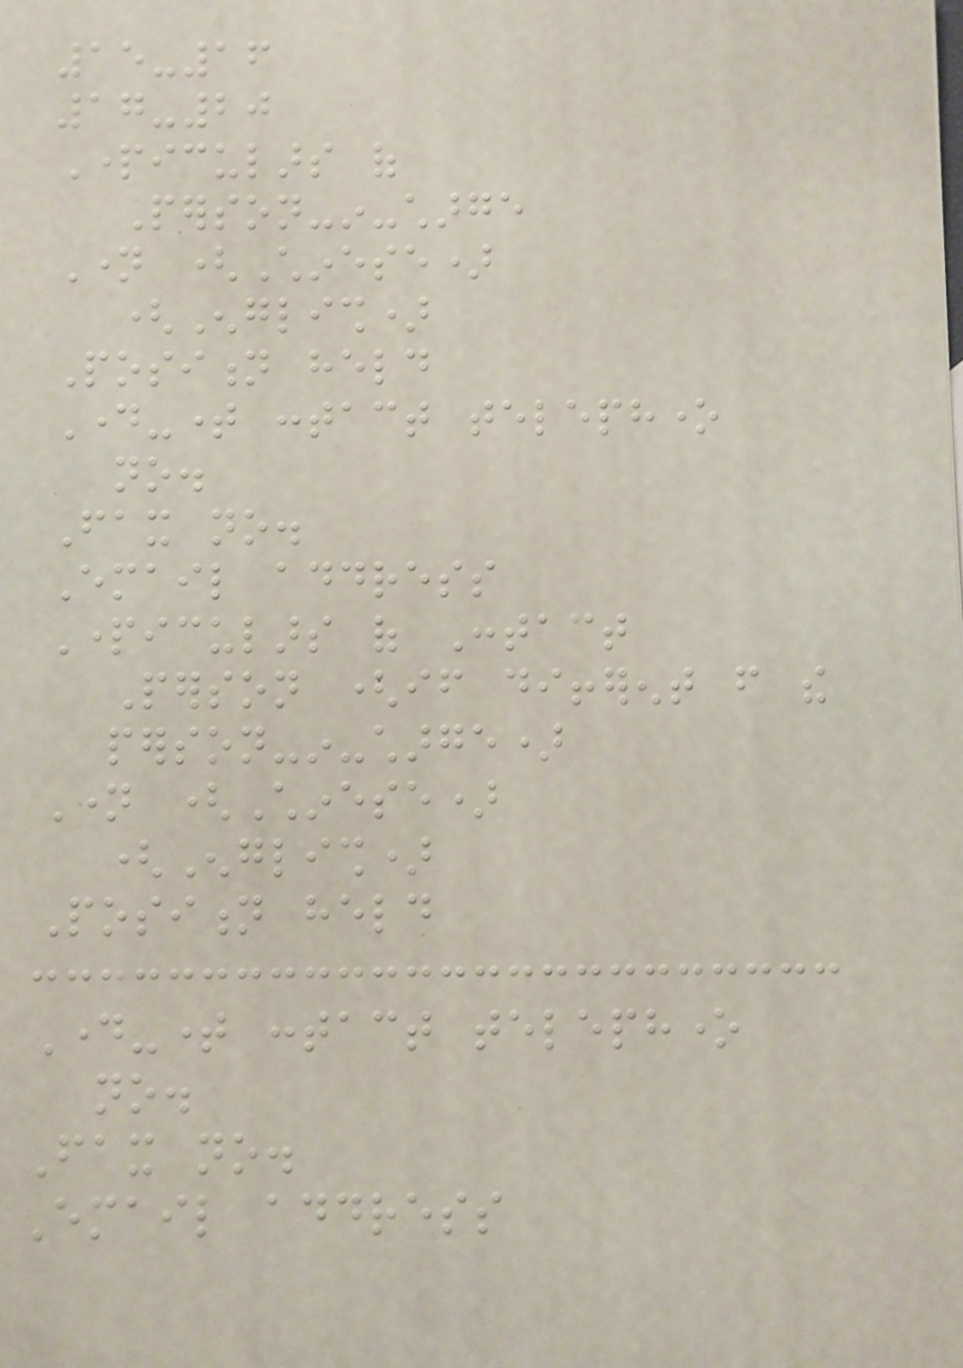15-16
17-20
Particulars of
Person-in-charge
Name (Chinese)
(English)
Position held
Day-time contact telephone
no.
Fax no.
Email address
Particulars of Contact
Person (if different from the
person-in-charge)
Name (Chinese)
(English)
Position held
Day-time contact telephone
no.
Fax no.
Email address
